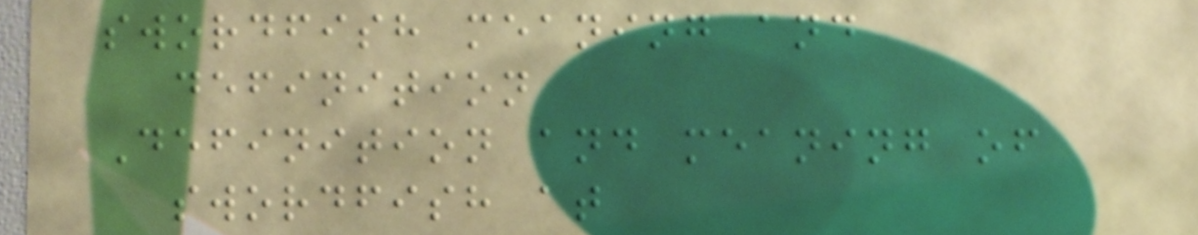swordfish meaning and
definition
Definition and meaning of
swordfish at
